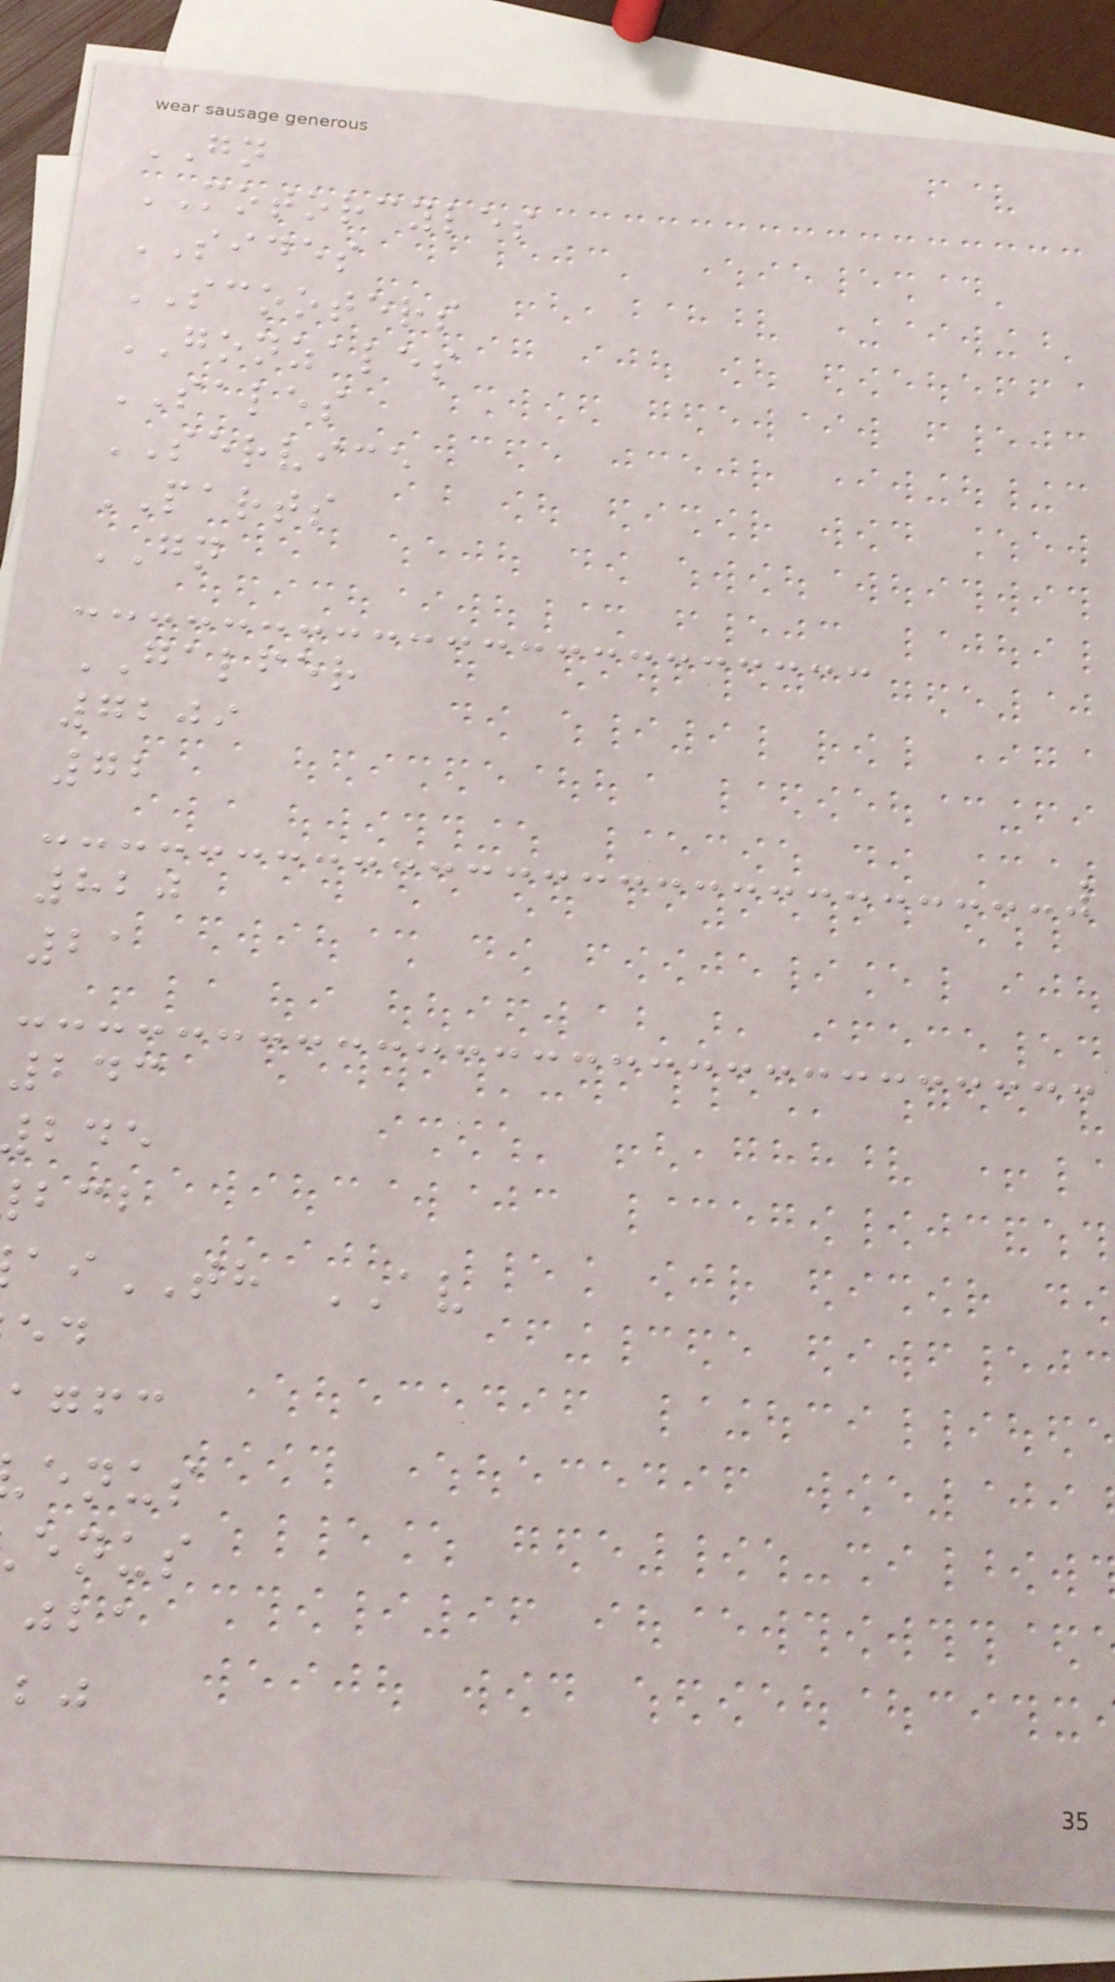GN
MOTORCYLES
SIDES
SCOOTERS
GONZALES
SALES
SERVICE
PARTS
GN
GALFER
7209
72
820
21
243
TH AV
agfc
enus
enus
